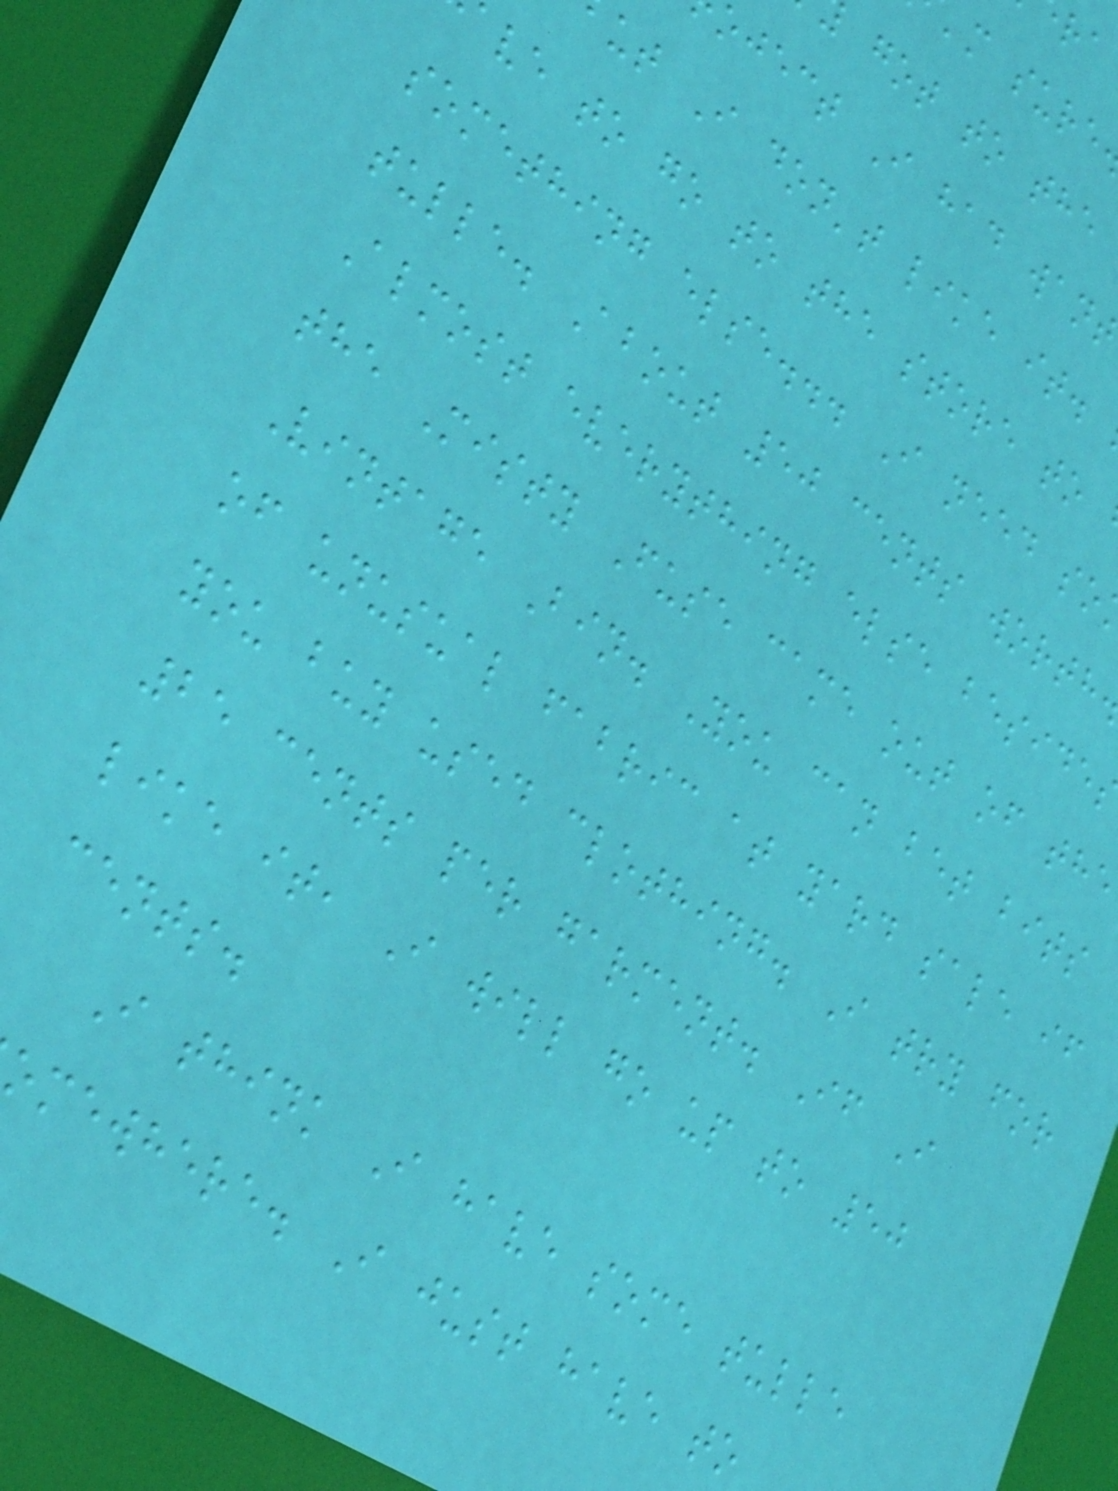'm sure
got to the
oject I had wan
ut I don't like it.
ave to go to the store to
something else... I need so
tulle. About 50 cents worth
Almost everything else beside
the Misty Fuse came out of the
Vintage Bin. You can bet bits
of unusual fabric at yard sale if
you buy used clothing. I try for
25 cents per garment. If I
like it, I will go up to 50
cents.
I think I have some tulle
omewhere. I just have to
